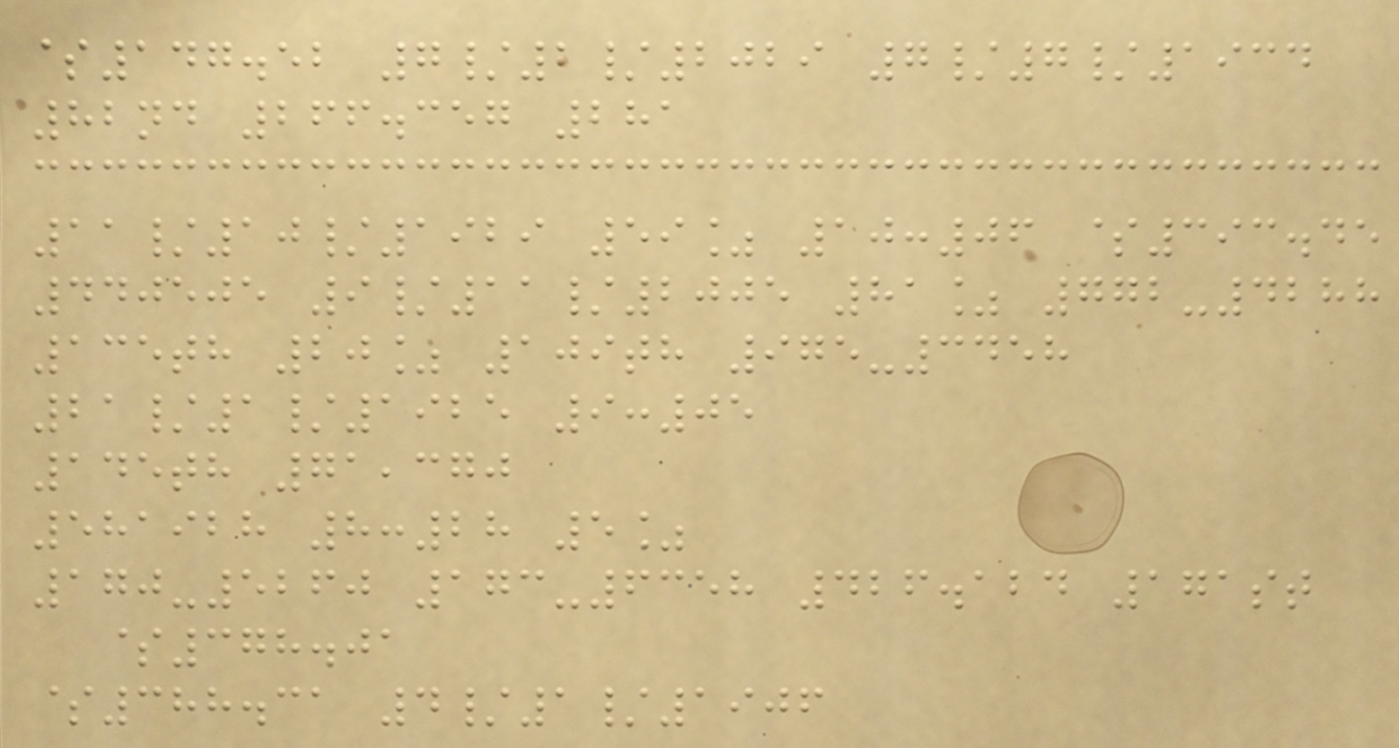$147.52 7/2/2029 7/7/1934
82nd 266.357 281
11/10/1929 59% 10:06 $393.45
440505 9/11/2005 81% 772-4288
135th 20% 109th 975-3458
21/1/1925 9:05
145th 71,370
581928 8:28 5%
170-5260 173-6358 426.124 171st
$378.01
$388.31 4/1/1906
